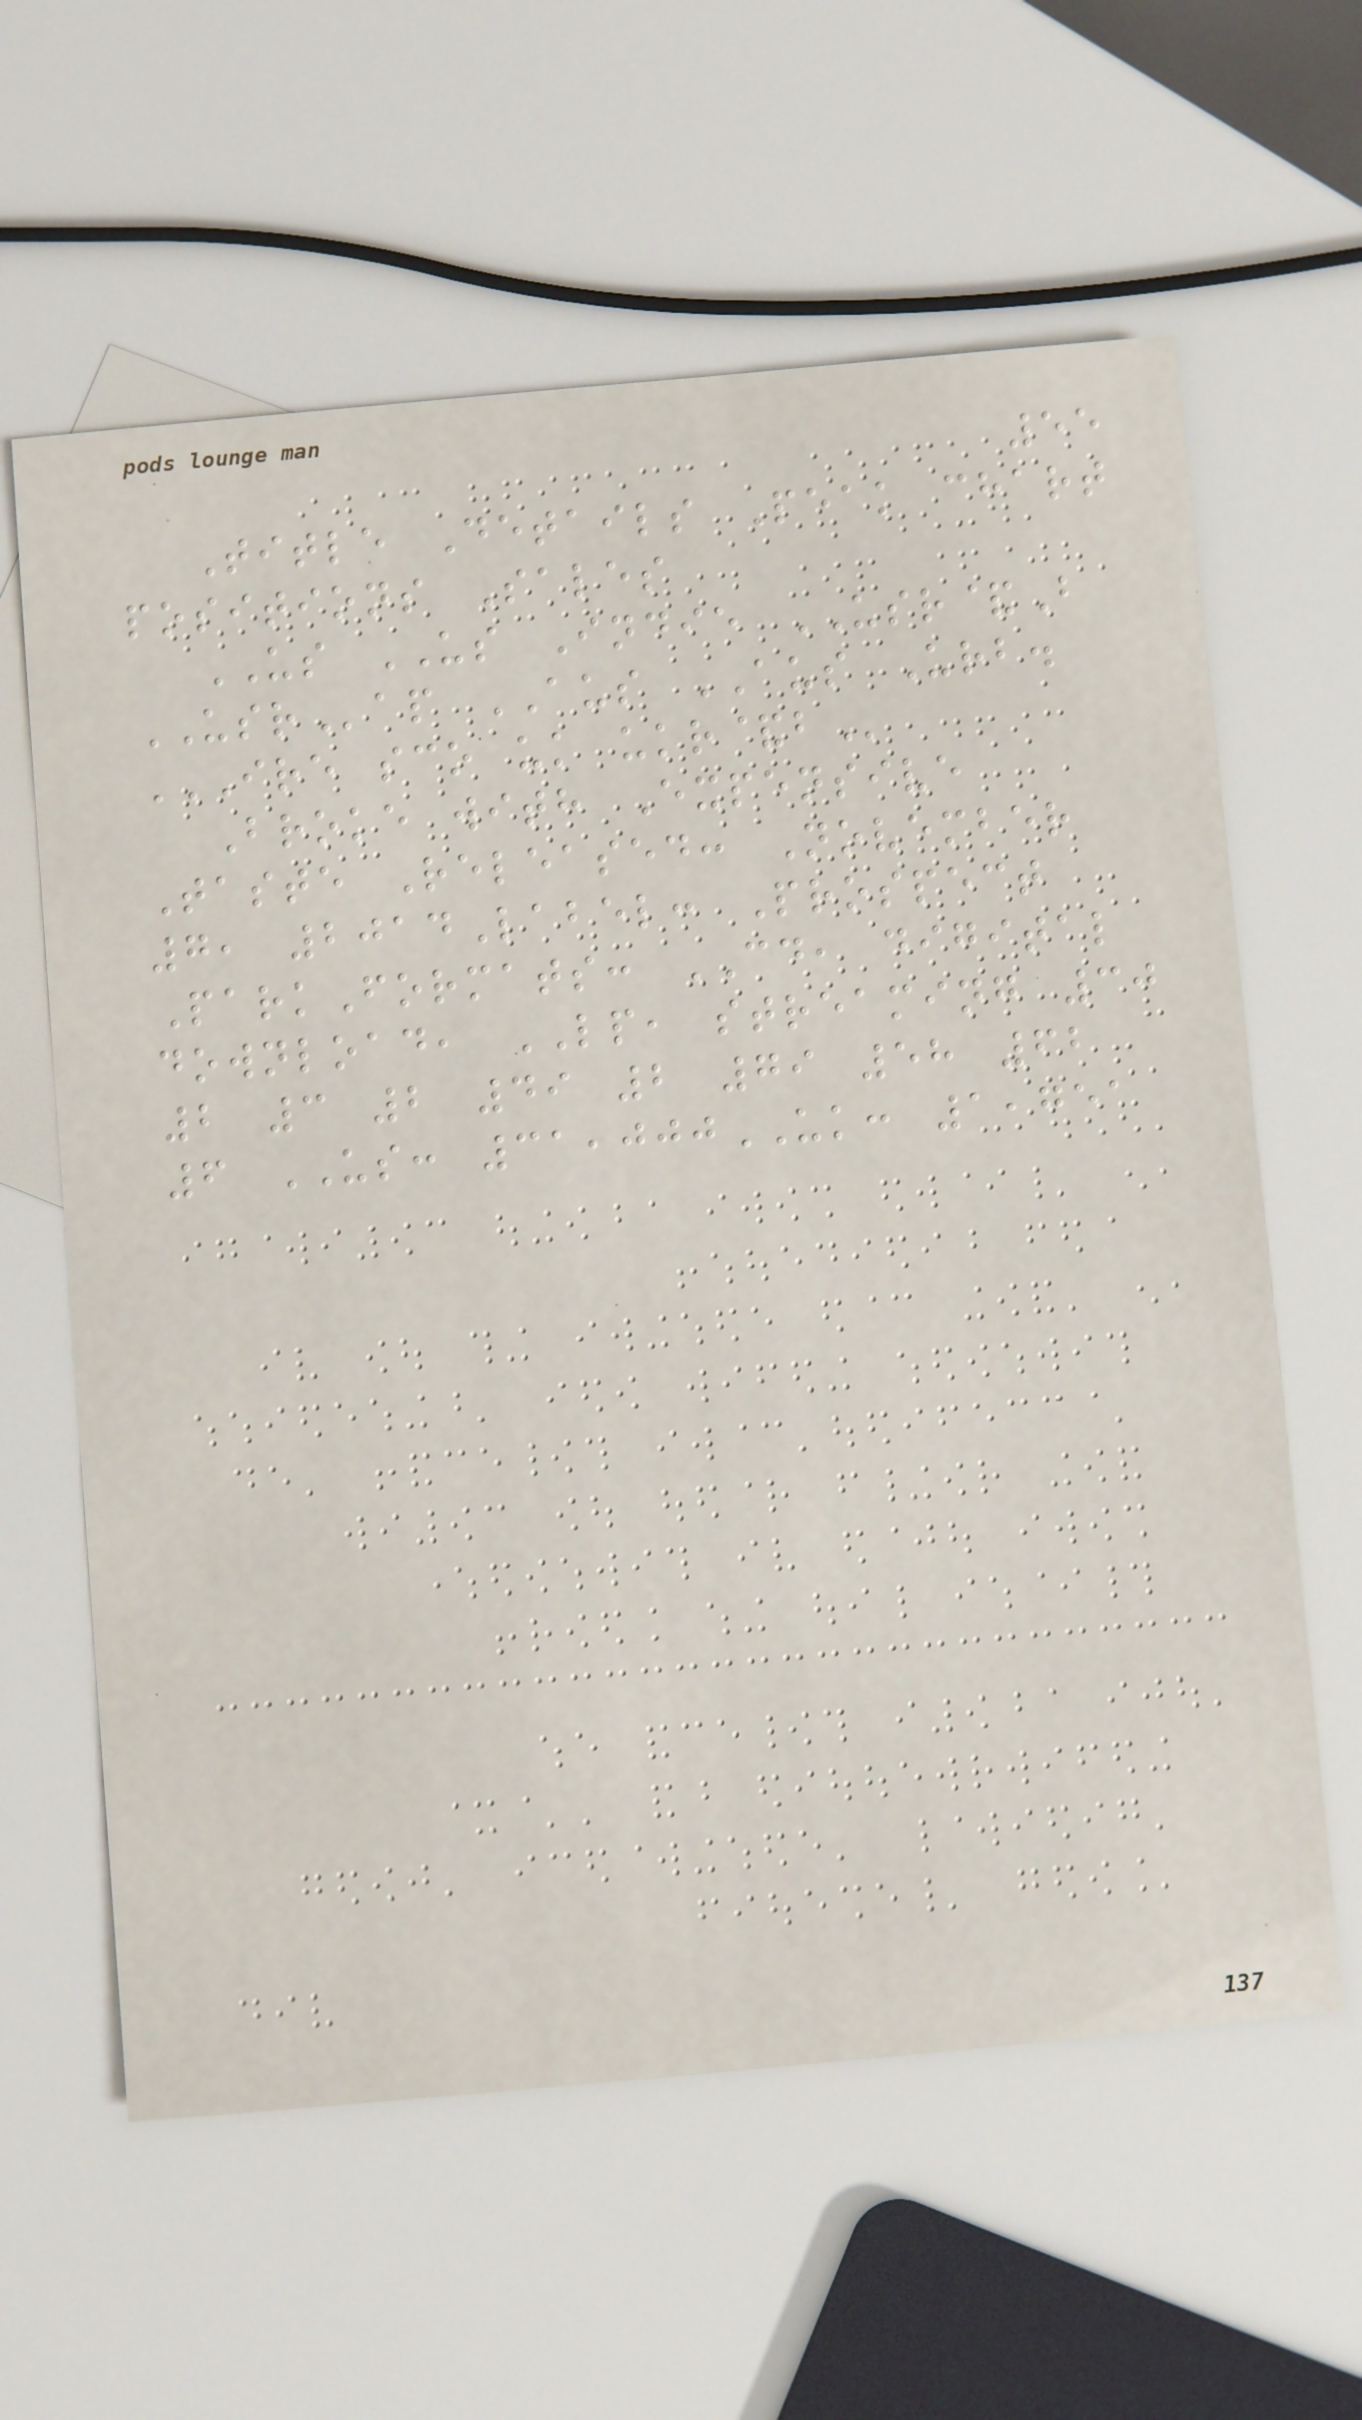55
Title Details Peak chart
positions Sales
US US Indie USR&B
USRap AUS AUS Urb.
IRE SCO UK UKR&B
Broke with Expensive
Taste Released: November
7, 2014Label: Prospect
ParkFormats: CD, digital
download, LP, streaming 30
2 3 2 49 2 79 58 62
6 US: 31,000UK: 1,751
